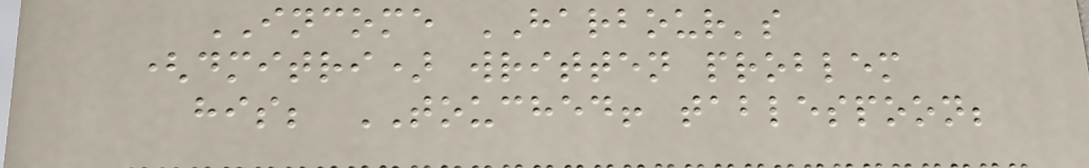INCOME HARBOUR's
(dmitri) written problem
his; TOUCHED! tablespoon;
